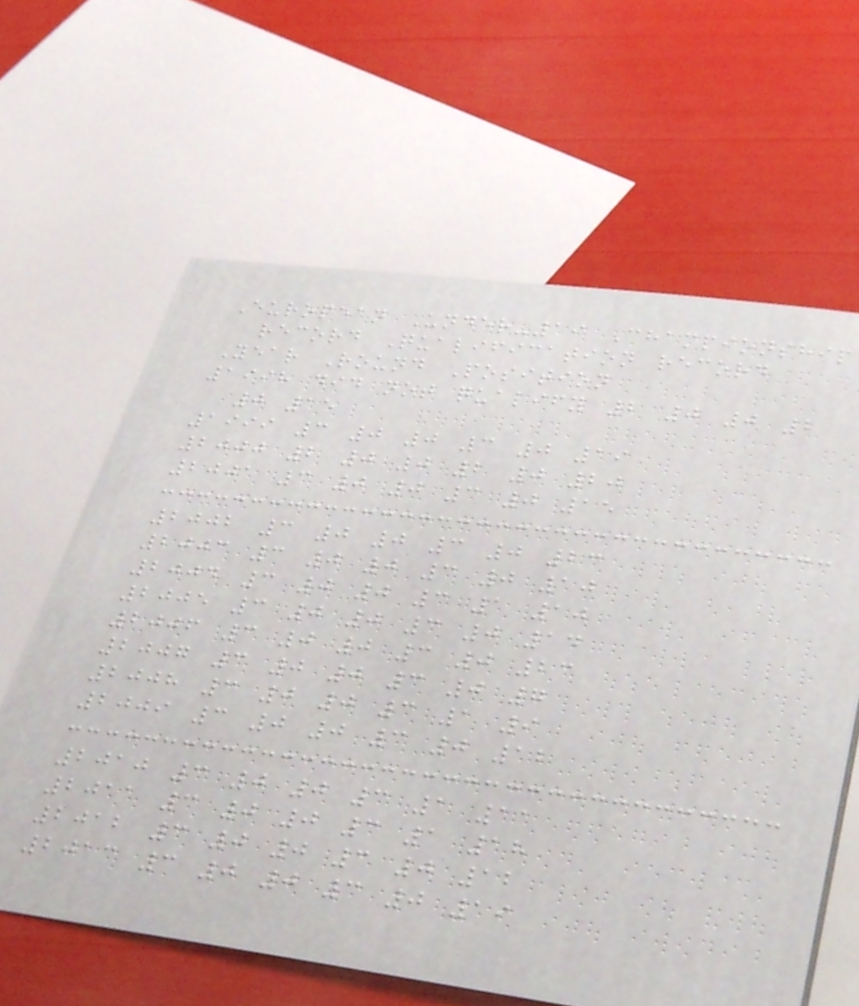European Under-19 Championship
record Qualification record
Year Round Position
1998 did not qualify 2 0 0 2
0 15
1999 3 0 0 3 0 19
2000 2 0 0 2 0 20
2001 3 0 0 3 0 15
2002 3 0 0 3 0 23
2003 3 0 0 3 0 10
2004 3 0 0 3 1 10
2005 3 0 0 3 0 14
2006 3 0 0 3 0 23
2007 3 0 0 3 0 7
2008 3 0 0 3 1 9
2009 3 0 0 3 0 12
2010 3 0 0 3 1 11
2011 3 0 0 3 1 18
2012 3 0 0 3 0 12
2013 3 0 0 3 0 19
